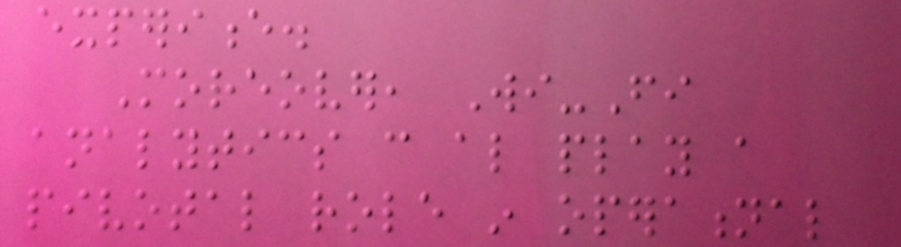experience.
Moreover, Wi-Fi
analytics can also play a
pivotal role in operational
